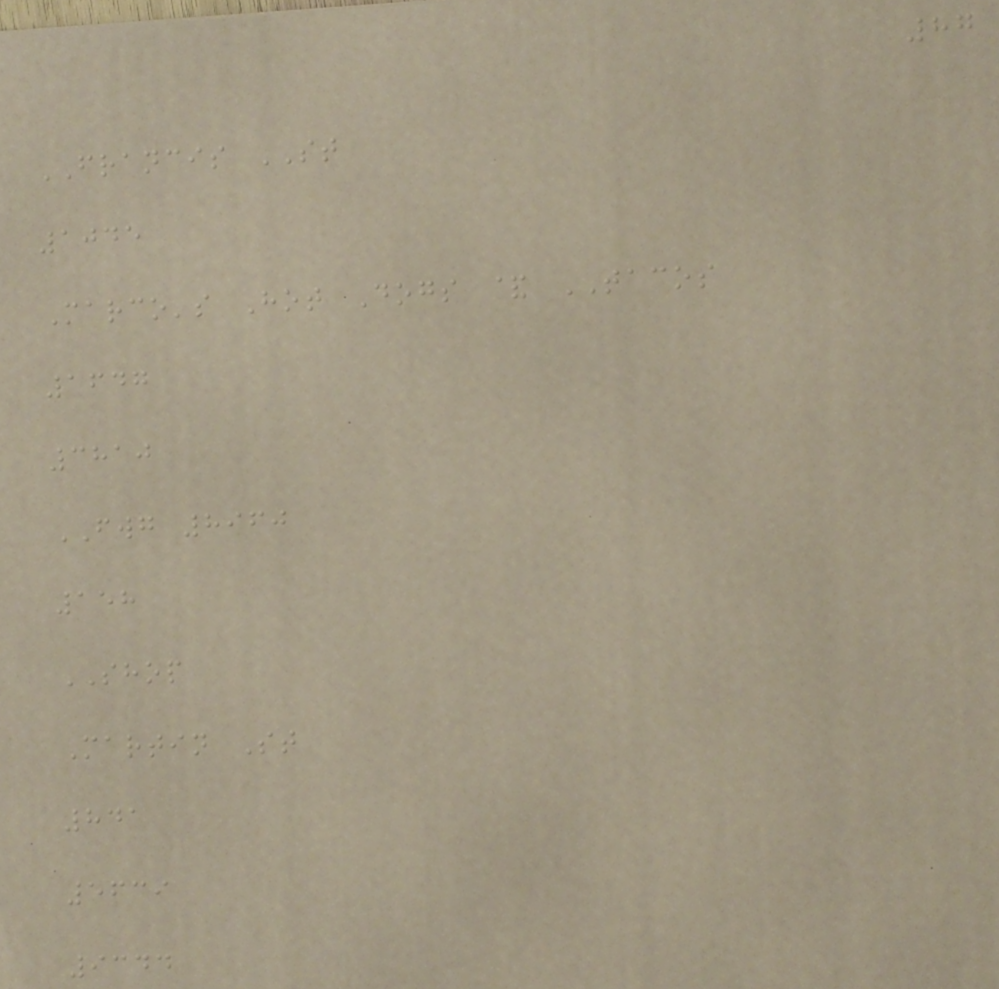87
FRANCIS ST
1045
Marco's Hot Dogs & TACOS
1647
3810
FWG 8960
158
SHOP
Martin St
841
5639
9344
